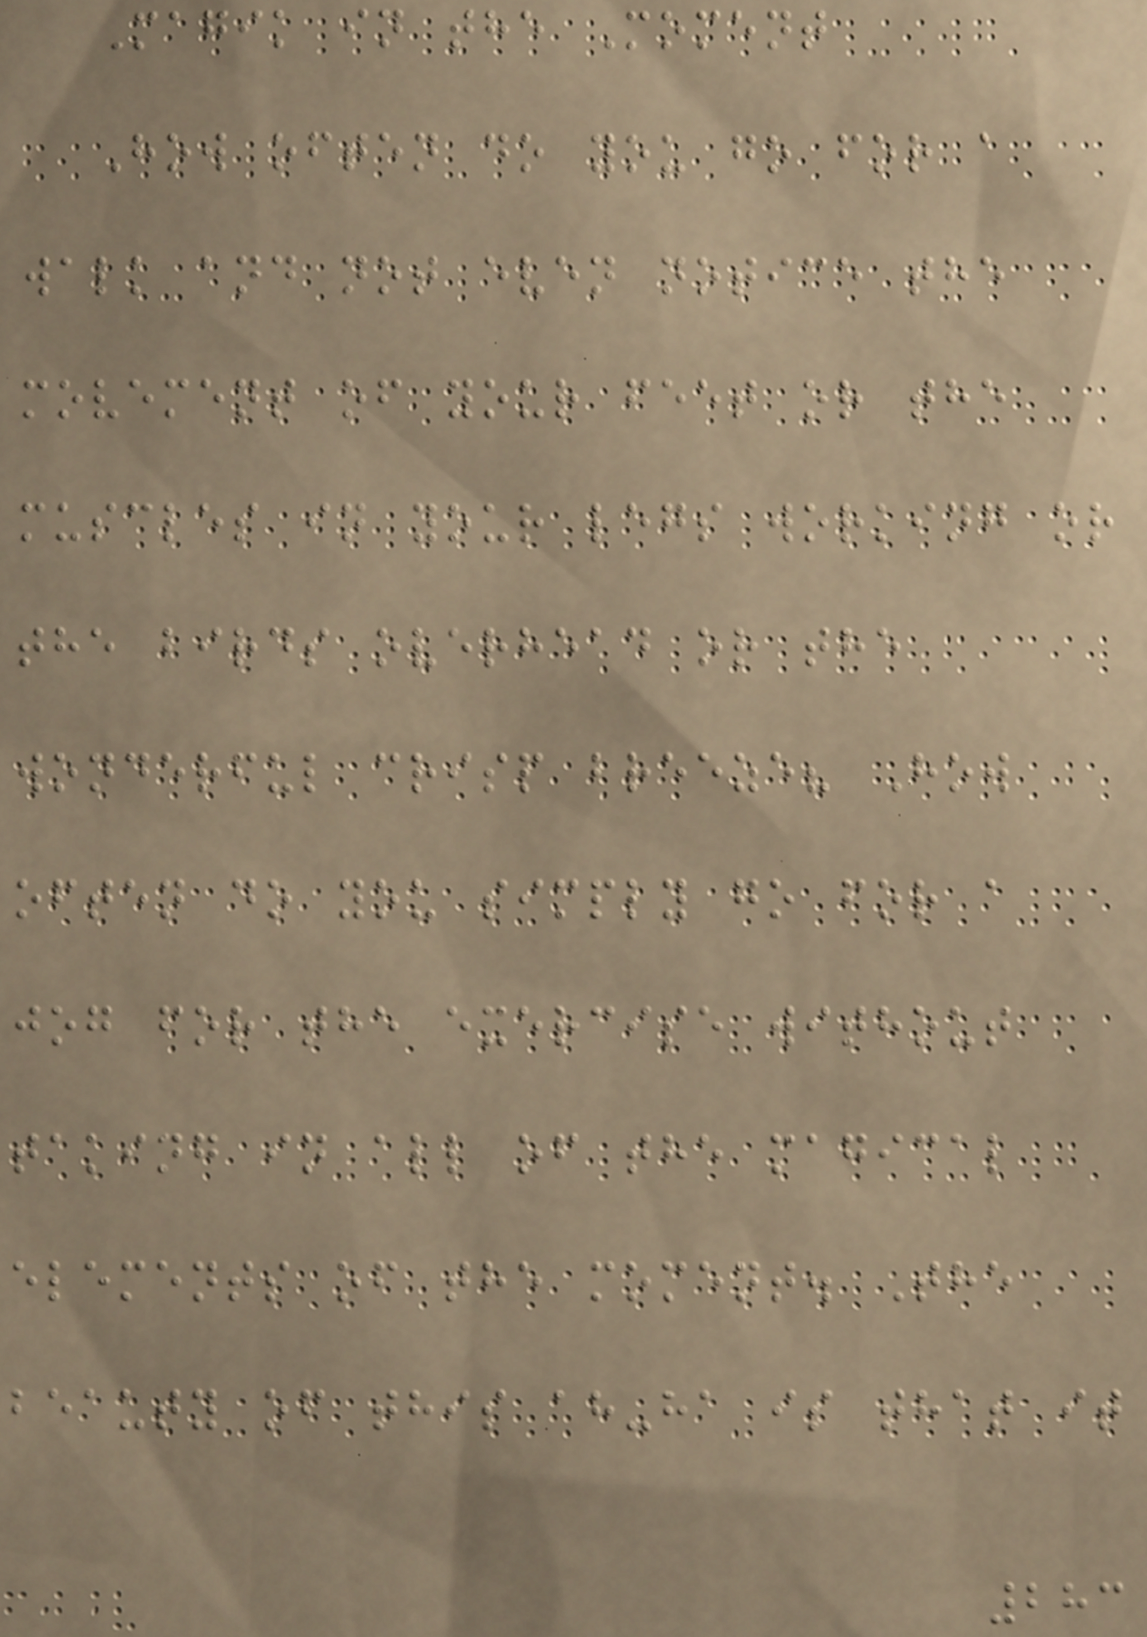Magik in the Moment
How often do you go for a
walk and not even notice the
movement of your feet or the
muscles in your legs working or
the birds overhead or the
wonderful crisp breeze? How
often do you simply go for a
jog for the exercise without
taking in all of the magical
elements of the moment. The
beauty of this ah-ha is that it
283
